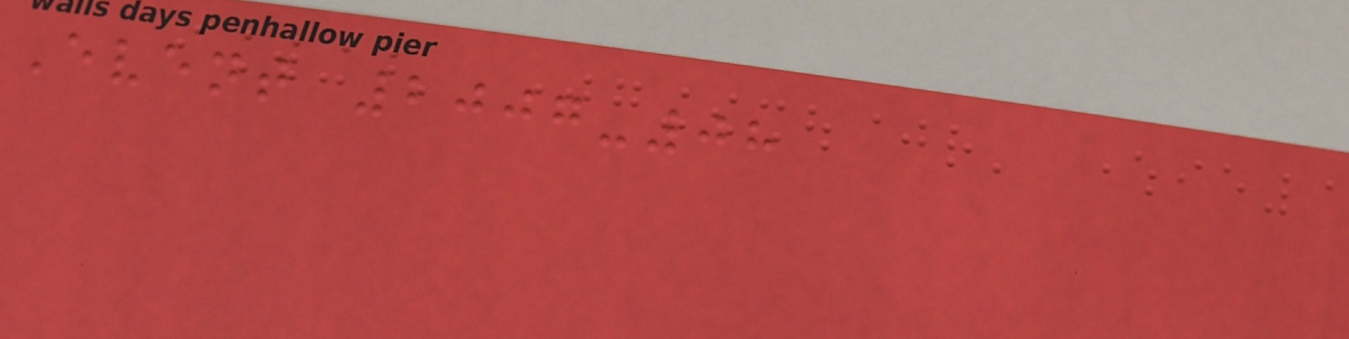Event 2007-08
